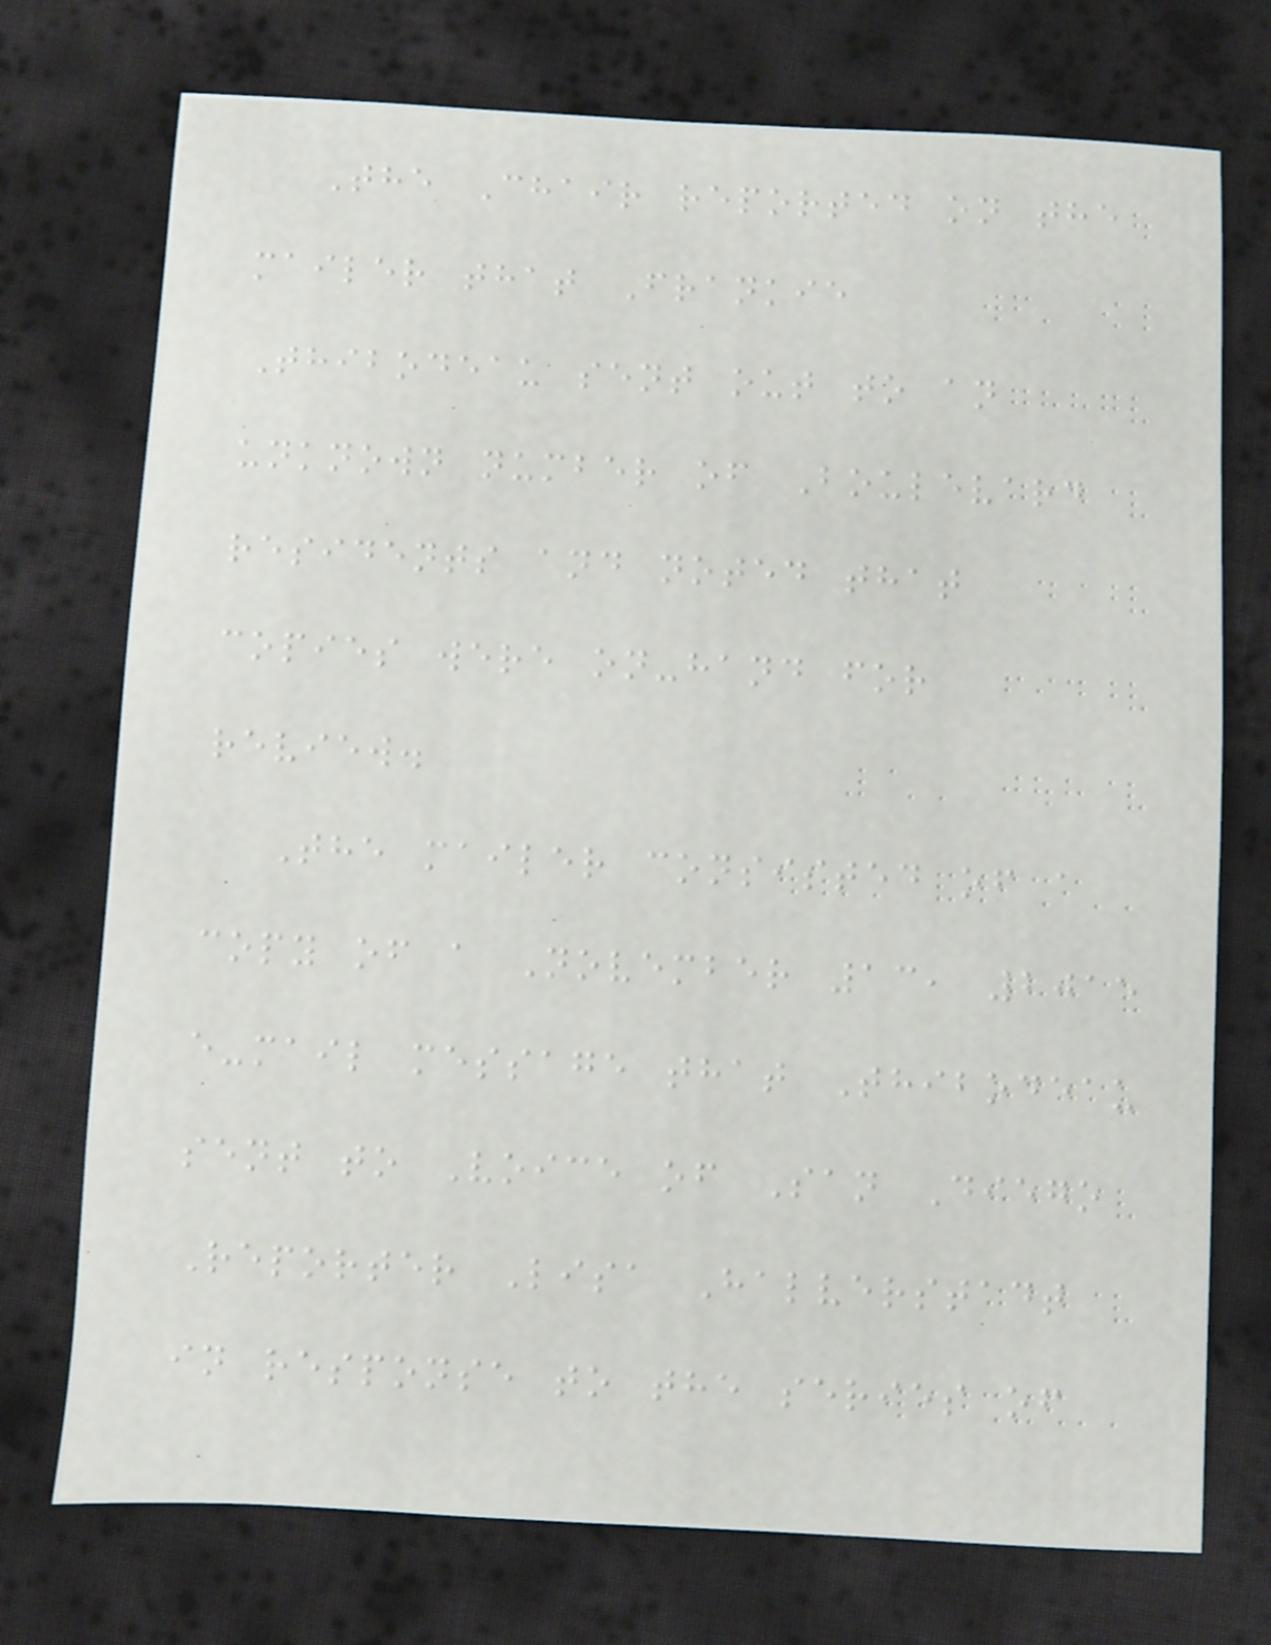The Chair reported on the
mailer that Frankie
Thibodeau sent out to an
unknown number of Boulevard
residents and noted that
copies were on-hand for
review.
The mailer consisted of a
copy of a November 13, 2015
e-mail message that Thibodeau
sent to Voice of San Diego
Reporter Lisa Halverstadt
in response to the series of
